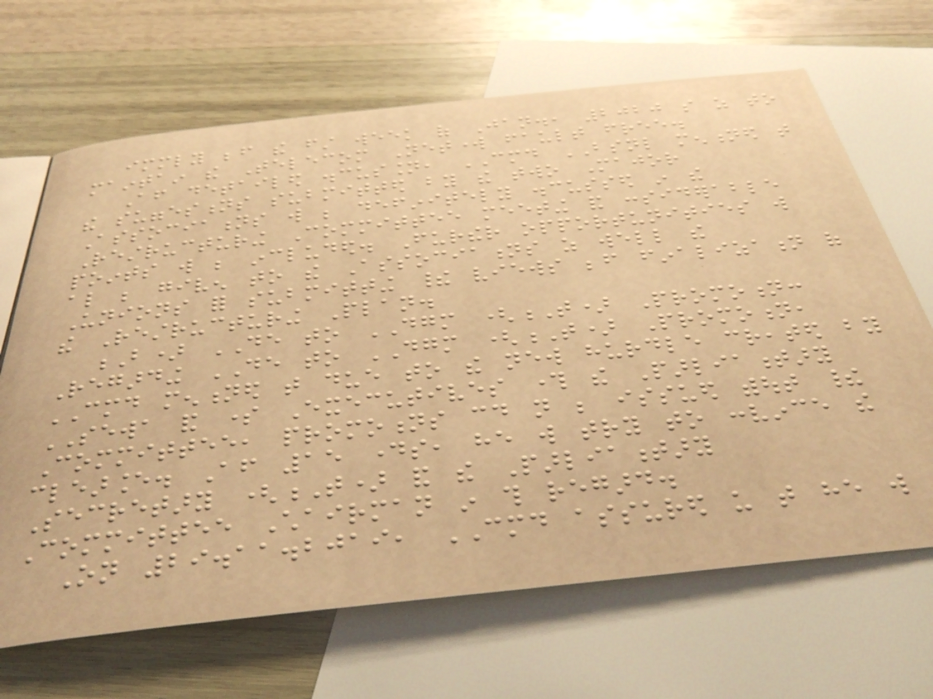immediately before the first week of Jan., 2020 so as to
maintain the Telecom Network fault free.
After detailed discussion, CMD BSNL mentioned that
the suggestions submitted by the two Major
Associations will be definitely discussed in the
Restructuring Committee meeting and considerable
points will be included. Further opportunities will
also be given to the Associations as well the
Unions for submitting their views before finalization of
the Restructuring Plan.
B) DE to DGM (T) Promotion:
Regarding DE to DGM (T) Promotion,
CMD mentioned that due to the new hurdle created by
SEWA and some Executives through the Parliamentary
Committee, promotions could not be issued without their
clearance. After 15 days, he will try to convince the
Secretary (T) and the Parliamentary
Committee Chairman in this regard.
On 29.11.2019, CMD assured us that he will
